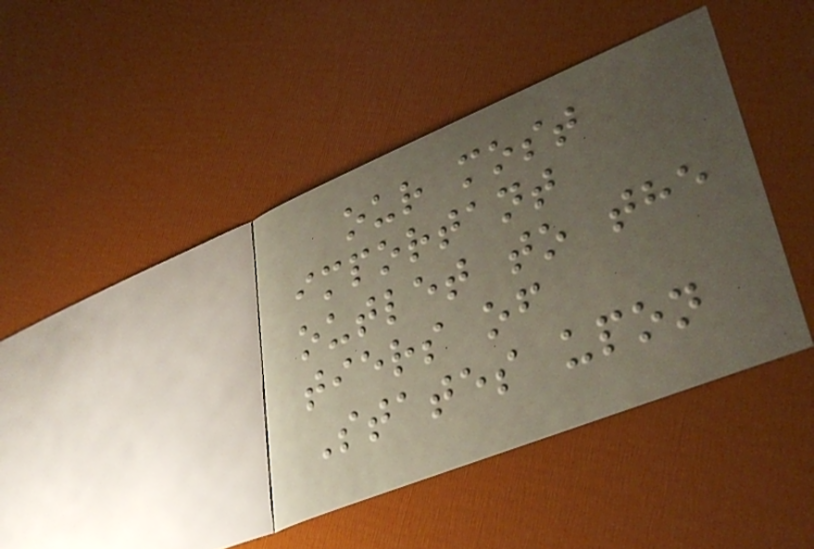our most
important
outlet to the
tiers of
States upon
